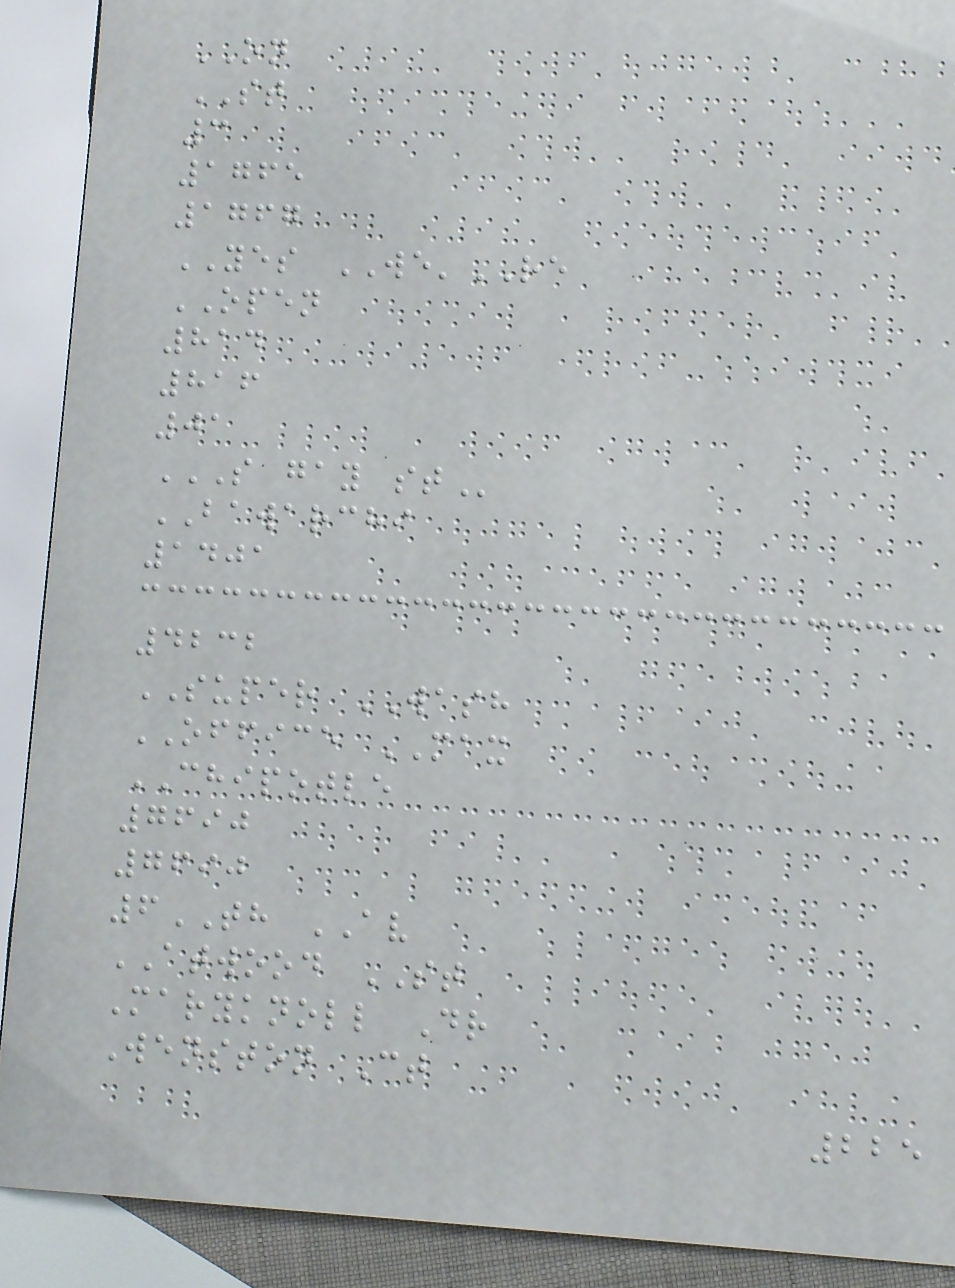ON
ST
3
1765
1767
YES WE'RE
OPEN
814
816
01
S GAY ST
BAWARCHI
1401
4232
SUPER WASH
OFFICE MAX
CHIPOTLE
7690
7690
6TH AV
ATWOOD ST
Maryknoll Dr
Wenston Ct
225
